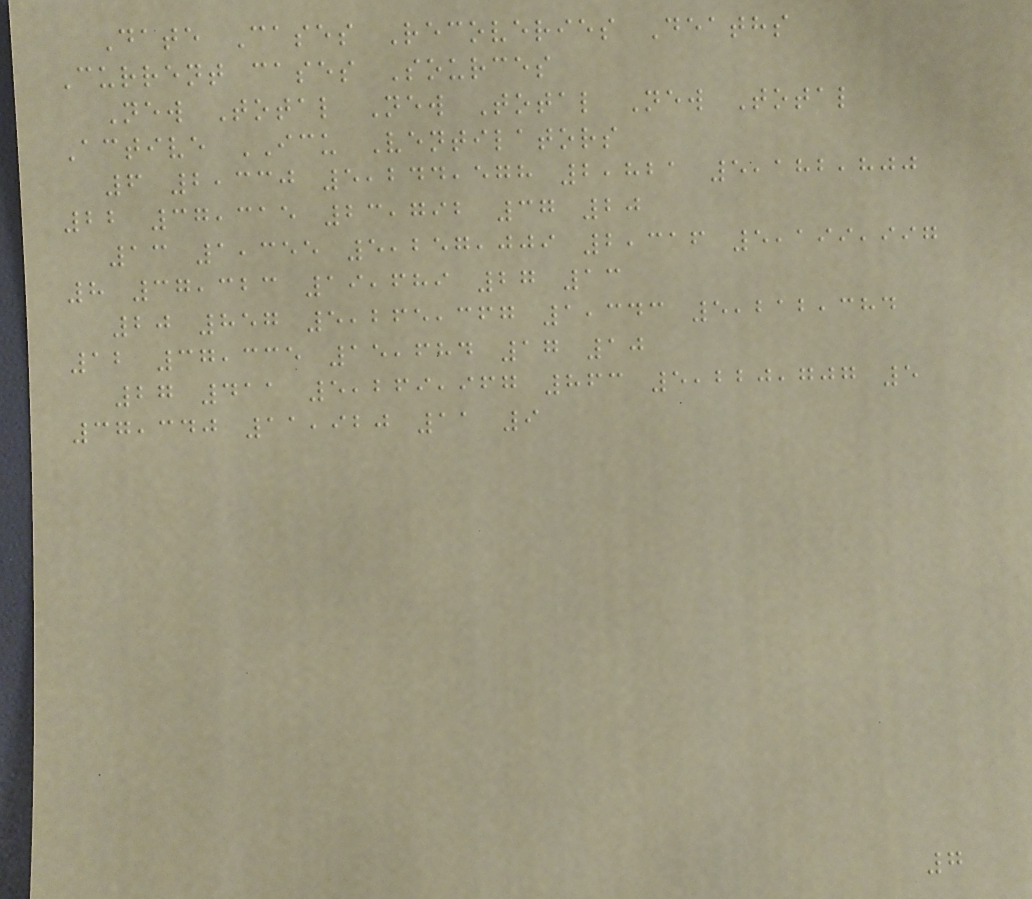Date Cases Recoveries Deaths
Current cases Sources
New Total New Total New Total
Active ICU Ventilators
6 2,330 5,244,578 2,821 5,182,800
22 37,315 23,792 37 20
13 1,355 5,257,009 2,316 5,199,997
8 37,323 19,689 27 13
20 857 5,265,367 1,343 5,212,384
12 37,335 15,684 17 10
27 411 5,269,967 863 5,220,707 5
37,340 11,920 11 9
7
